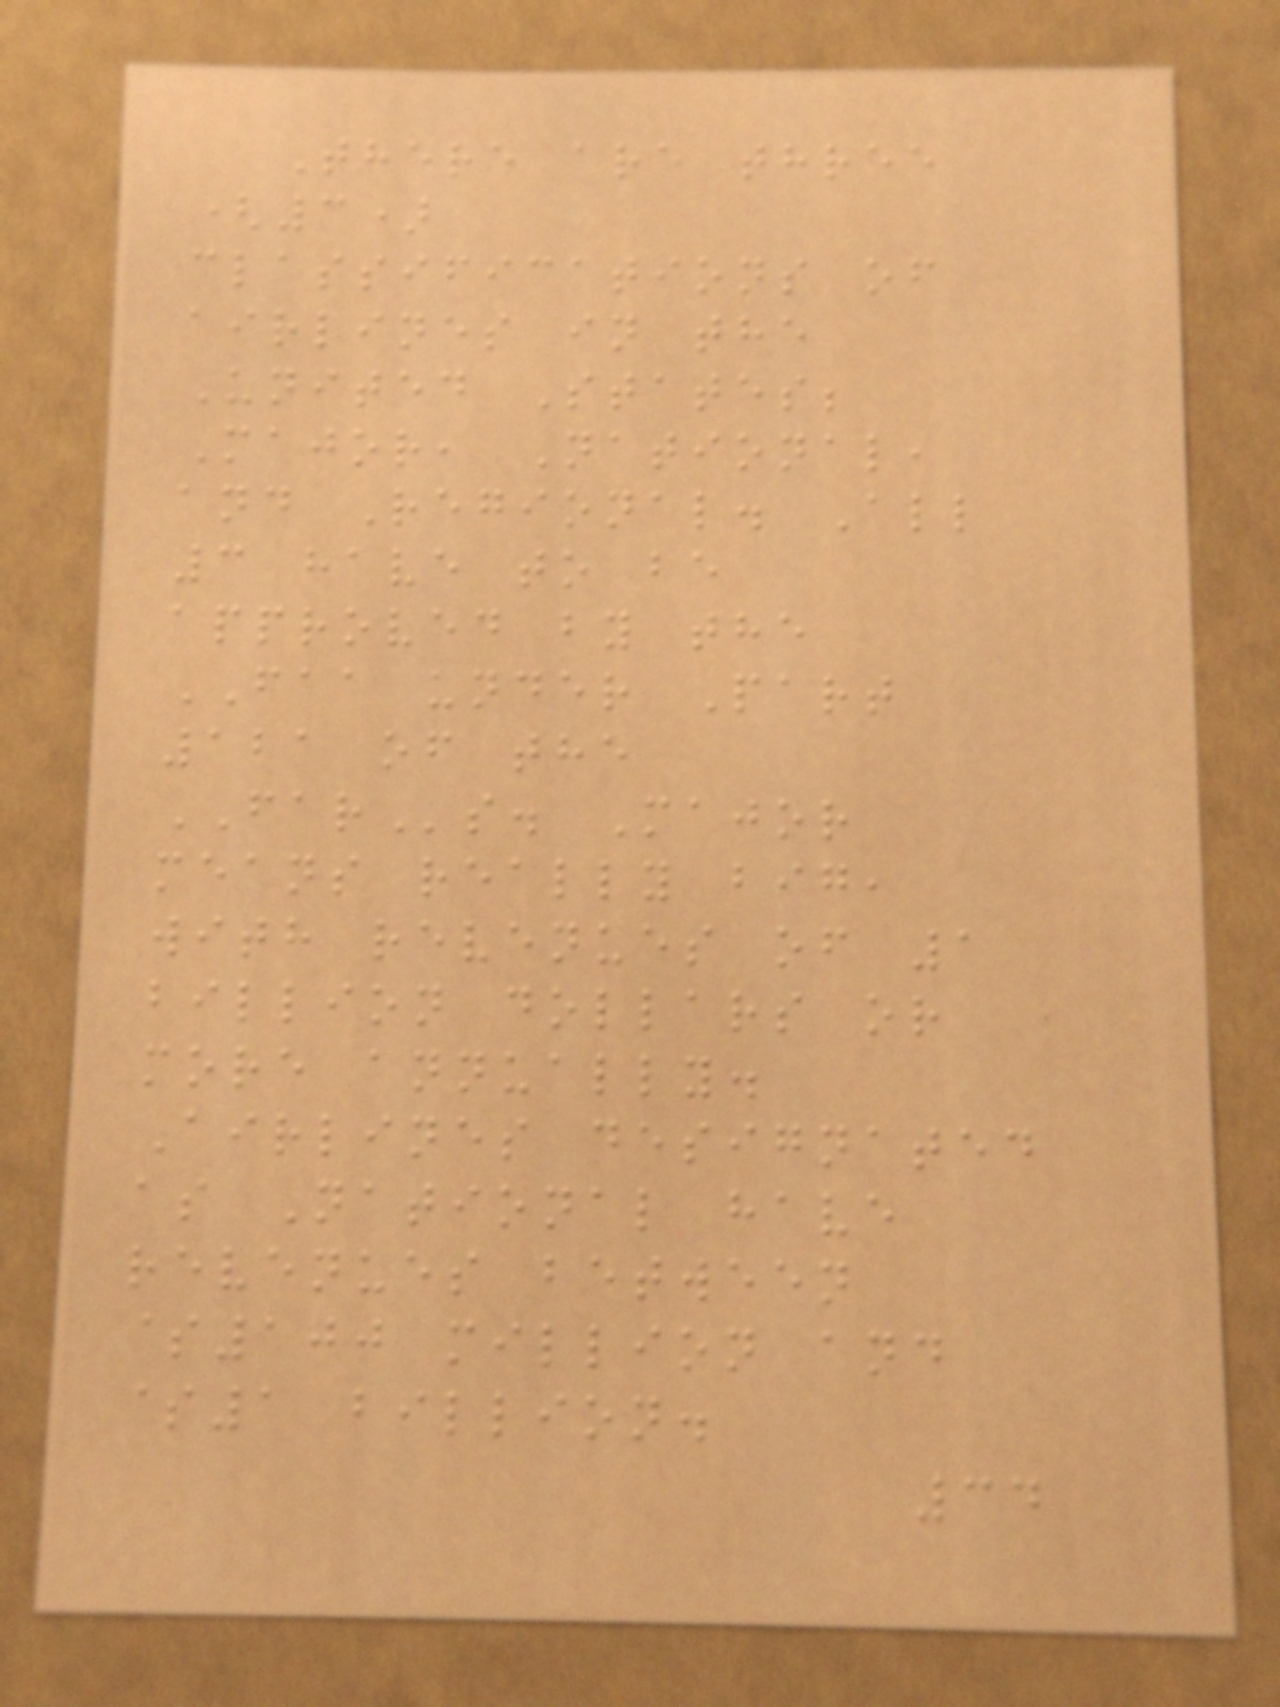There are three
(3)
classifications of
airlines in the
United States;
Major, National,
and Regional. All
3 have to be
approved by the
FAA under Part
121 of the
FARs. Major
means really big,
with revenues of 1
billion dollars or
more annually.
Airlines designated
as National have
revenues between
$100 million and
$1 billion.
34
